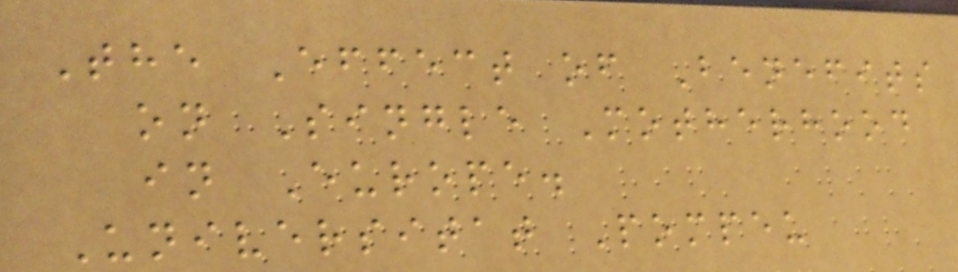The Effect of Benefits
on Single Motherhood
in Europe.
Universitat Pompeu
